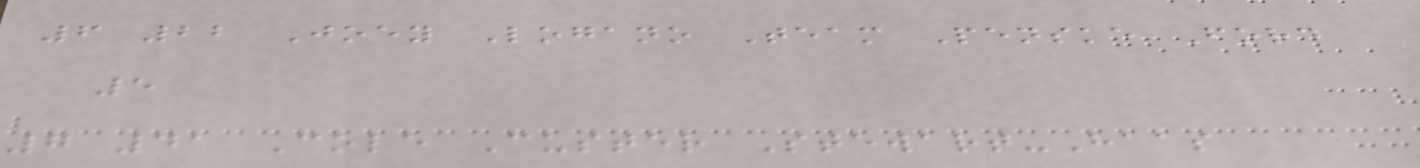6 22 Joey Logano Team Penske Ford
5
7 41 Cole Custer Stewart-Haas
